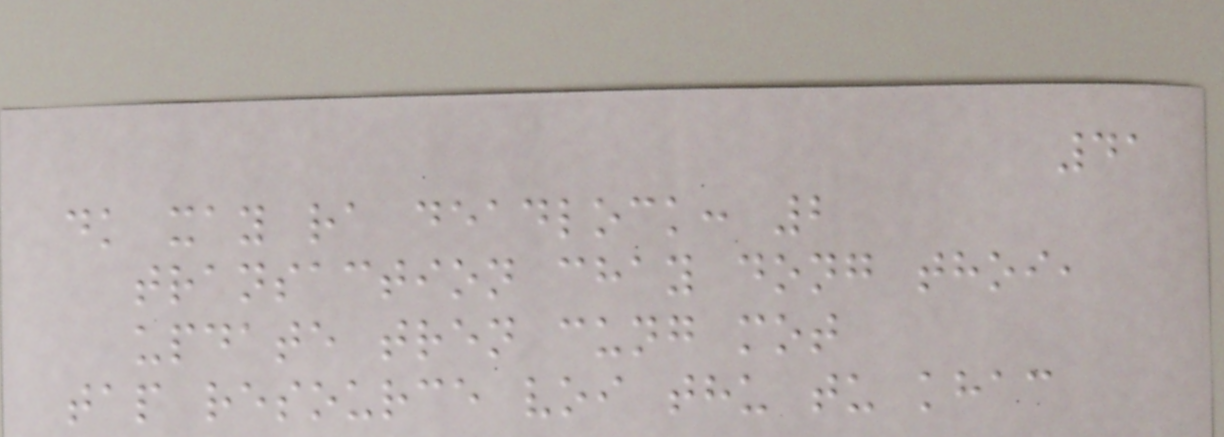41
dk xay ra deadlock: 2
transaction chay dong thoi,
update tren cung mot
tap resource voi thu tu khac
